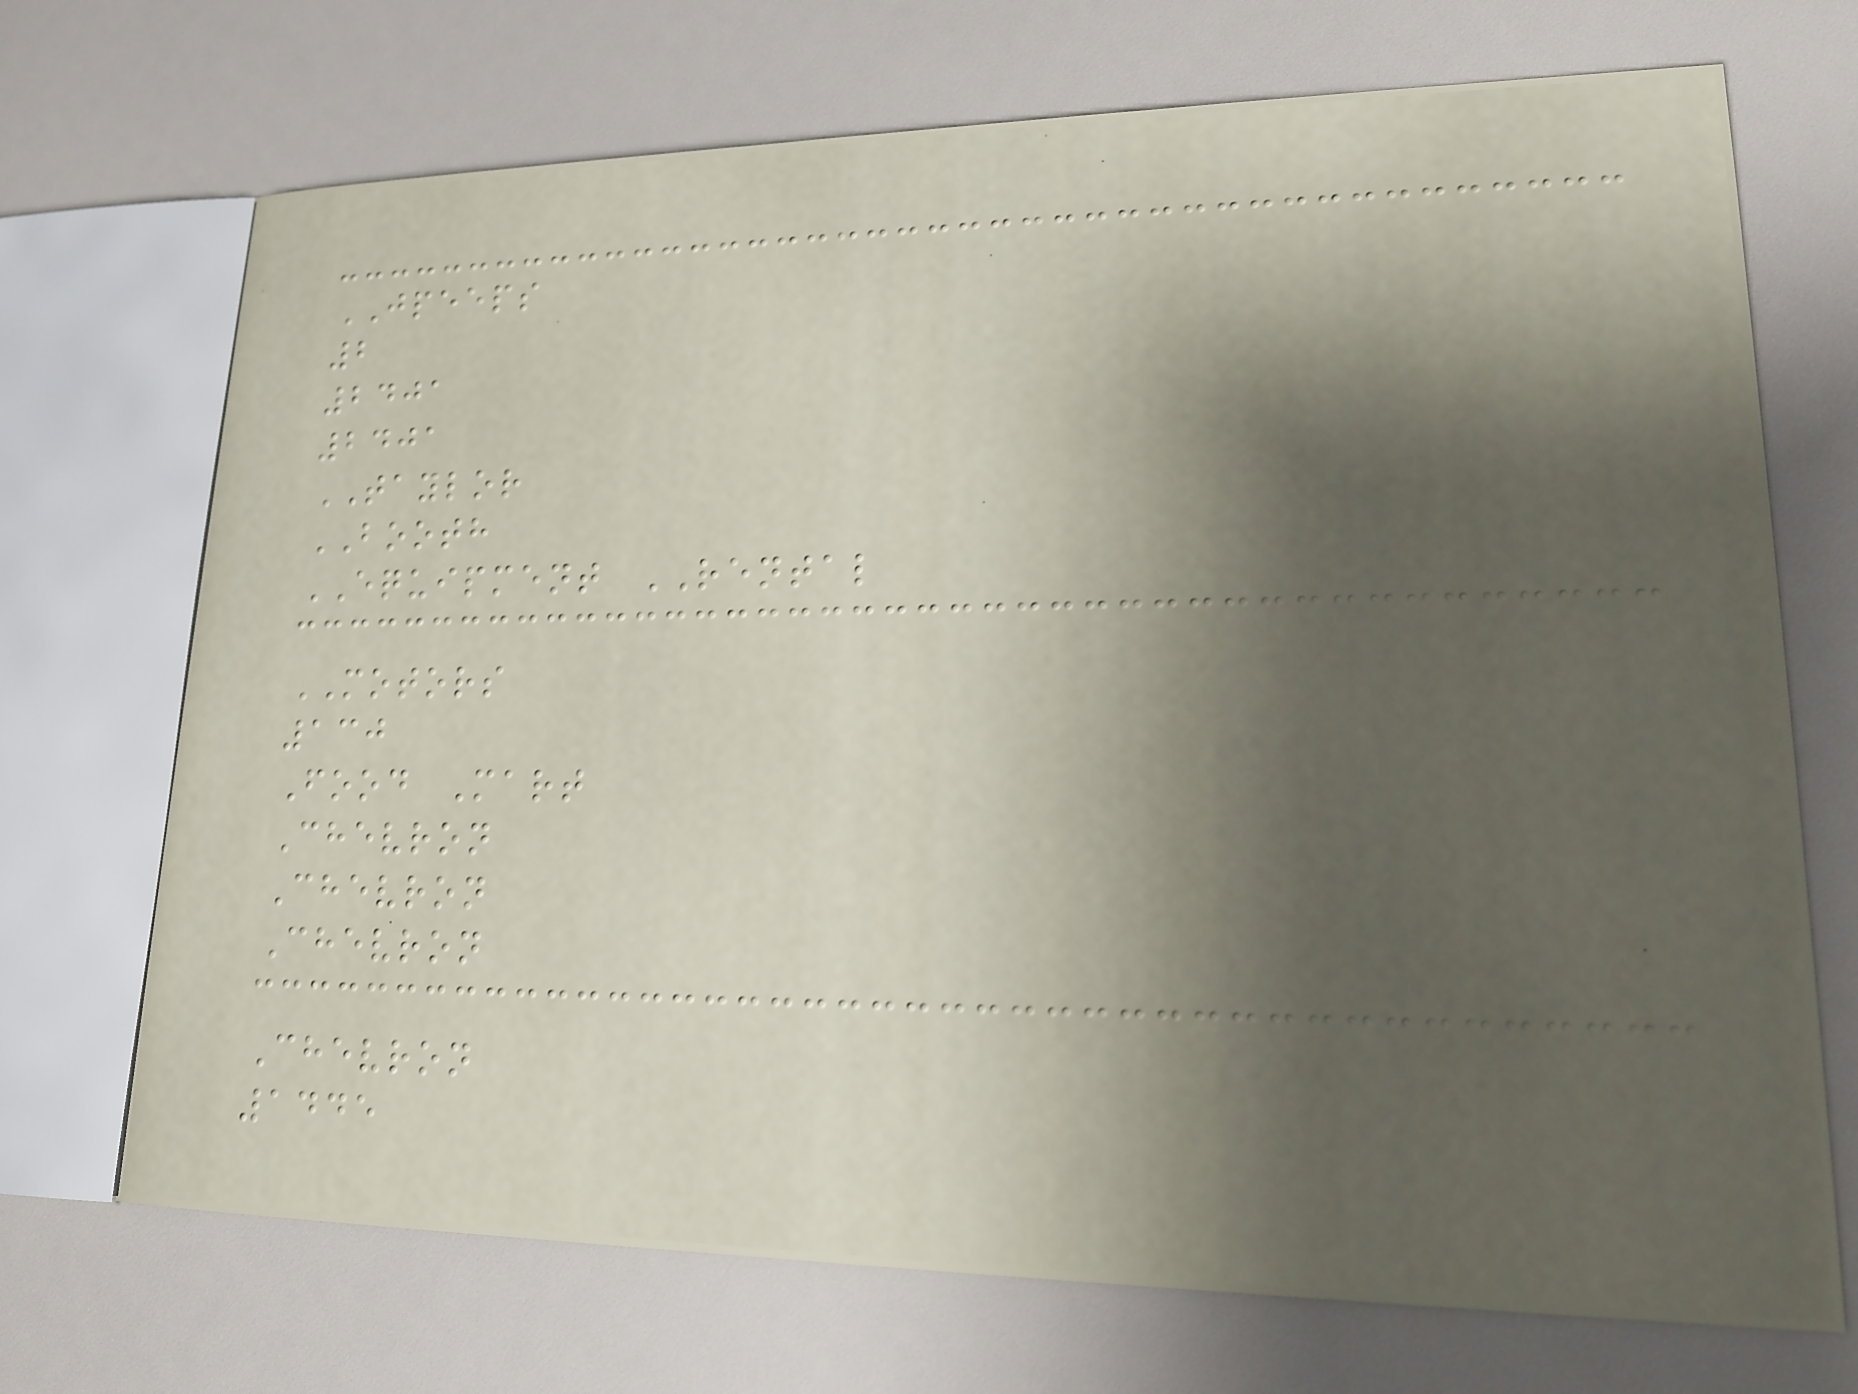JPEEPS
2
2401
2401
TAYLOR
BOOTH
EQUIPMENT RENTAL
MOTORS
130
Food Mart
Chevron
Chevron
Chevron
Chevron
1445
